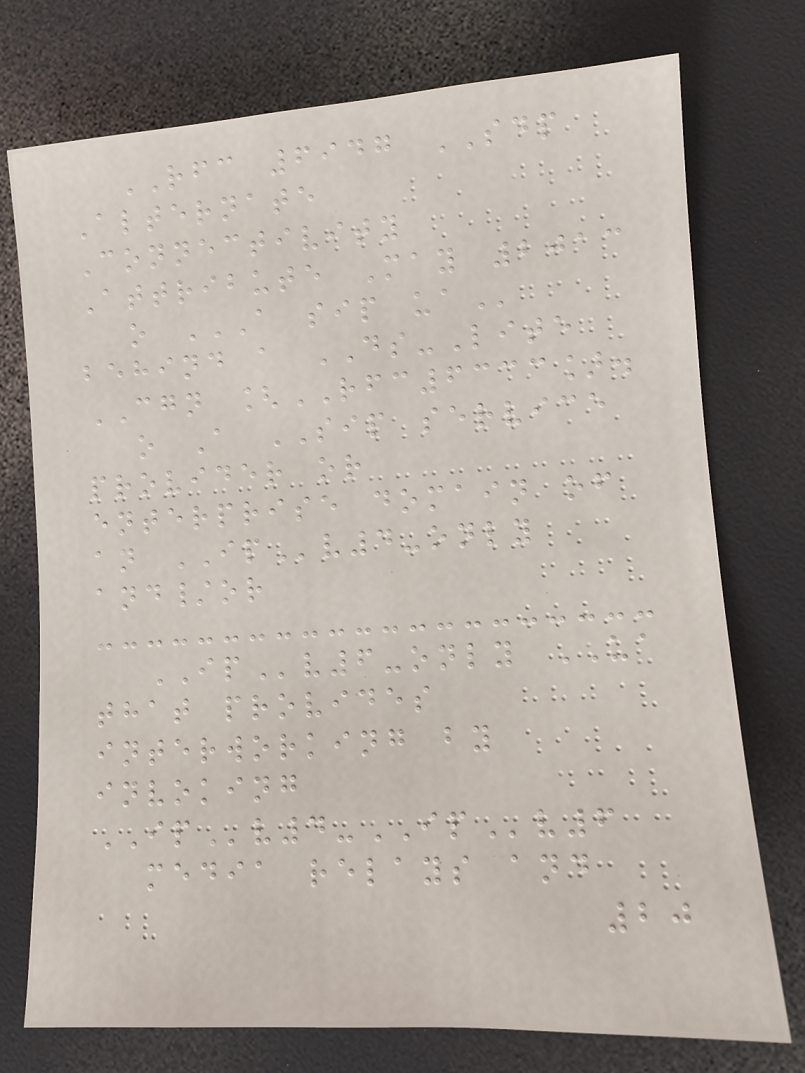RFC 6947 SDP
Alternate
Connectivity
Attribute May 2013
o A SIP UA
behind a DS-Lite
CGN [RFC6333].
o A SIP service
provider or
enterprise domain of
an IPv4-only
and/or
IPv6-only UA
that provides
interworking by
invoking
IPv4-IPv6
media relays and
20
